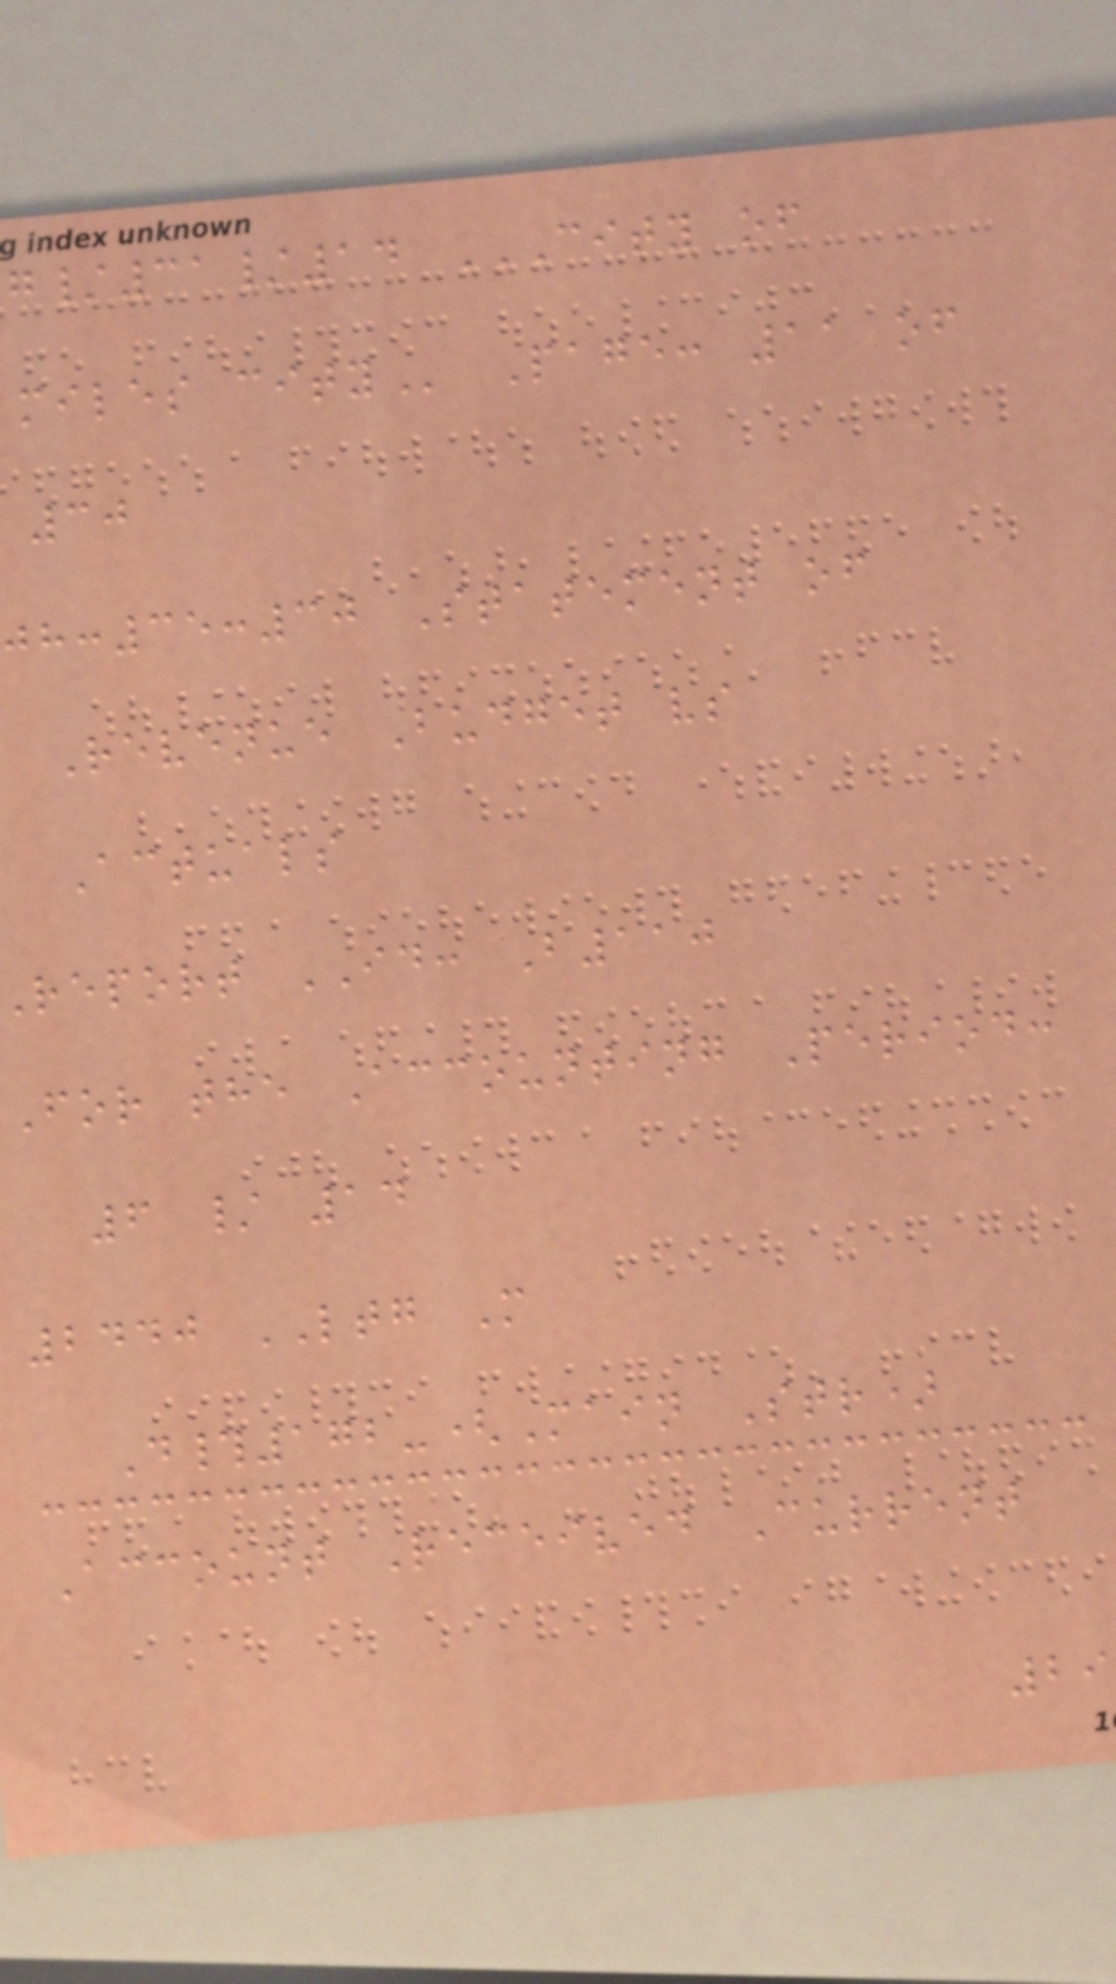30
:35:30 Statement of
Revenue Budget vs
Actuals
report ID: B110
For the Accounting Period:
6 / 14
2440 LTG M
D#172-(Main Str)
Account Received Current
29
